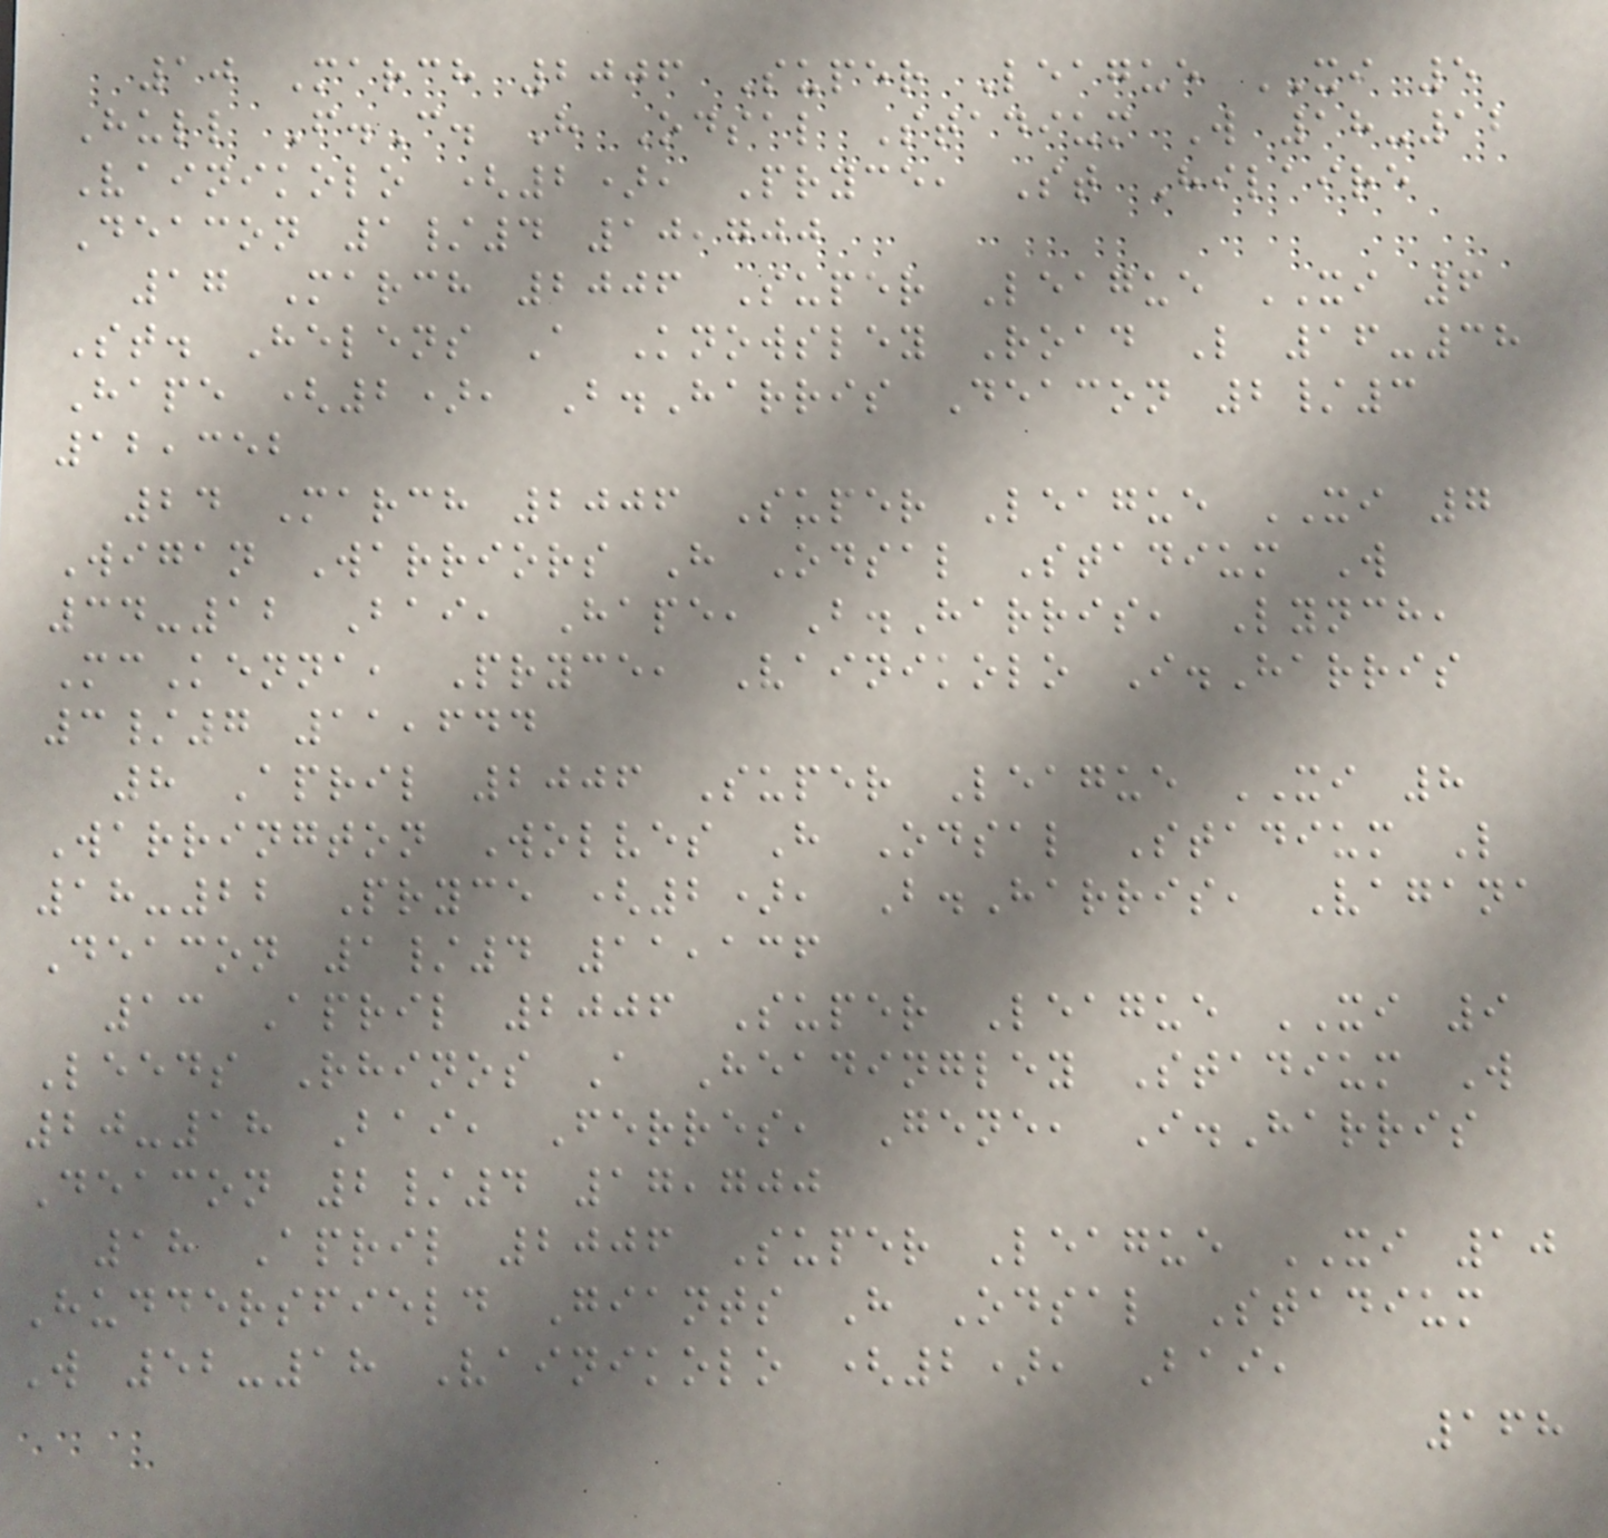10 March 2006 Super League XI 5
Hull F.C. H Odsal Stadium W 18-12
Vainikolo (2), Pryce, St Hilaire
Deacon 1/4 10,700
17 March 2006 Super League XI 6
St. Helens A Knowsley Road L 16-38
Hape (2), B.Harris Deacon 2/3
12,352
24 March 2006 Super League XI 7
Wigan Warriors H Odsal Stadium W
34-12 Bai, Hape, B.Harris, Lynch,
McKenna, Pryce, Vainikolo I.Harris
3/7 11,644
8 April 2006 Super League XI 8
Warrington Wolves H Odsal Stadium L
18-22 Pryce (2), B.Harris, Vagana
Deacon 1/4 11,136
13 April 2006 Super League XI 9
Leeds Rhinos A Headingley Stadium W
20-18 Bai, Ferres, Gene, I.Harris
Deacon 2/4 17,700
18 April 2006 Super League XI 10
Huddersfield Giants H Odsal Stadium
W 52-18 Vainikolo (2), Bai,
168
